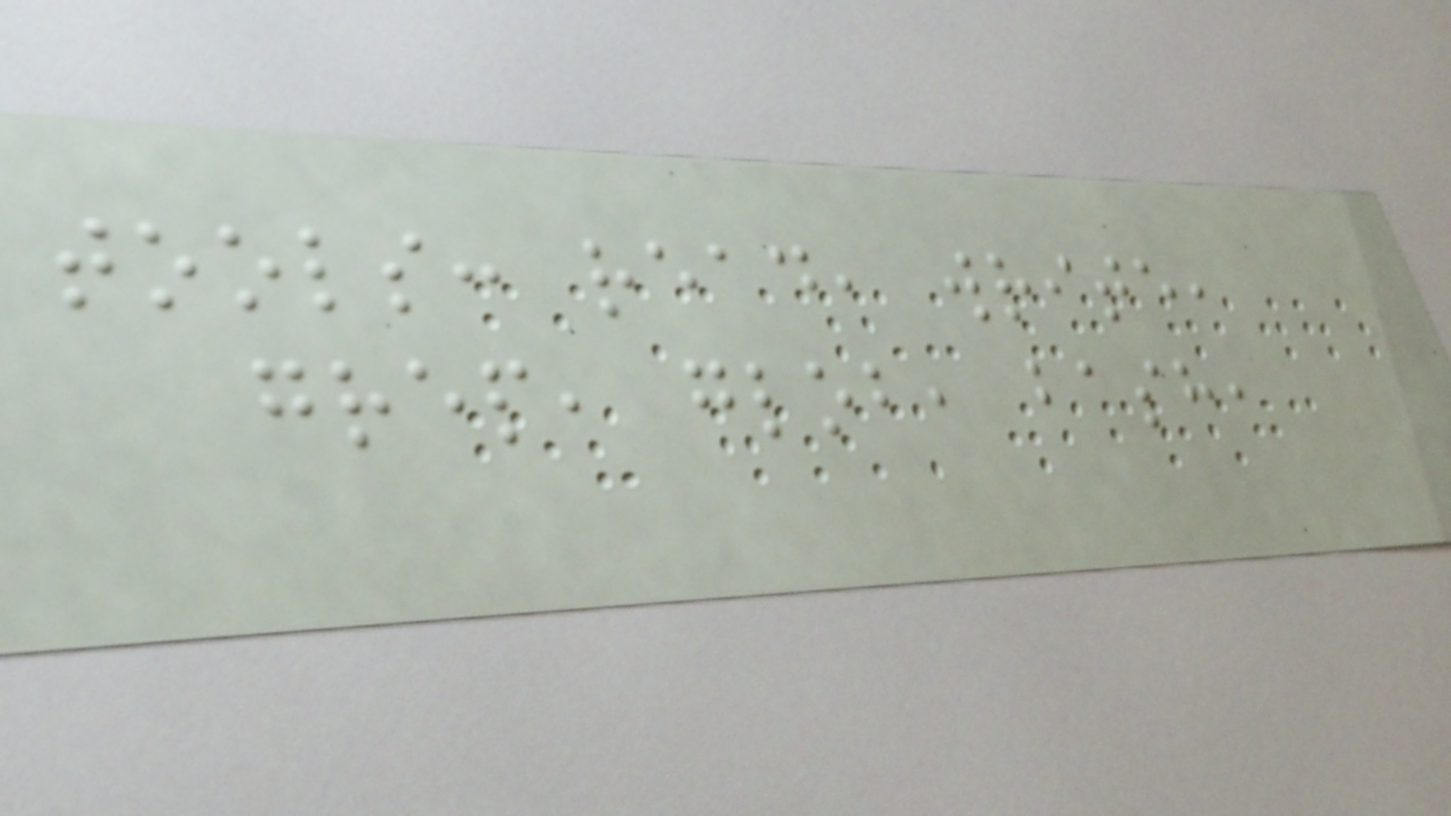tools: read, write,
grep, glob, bash,
